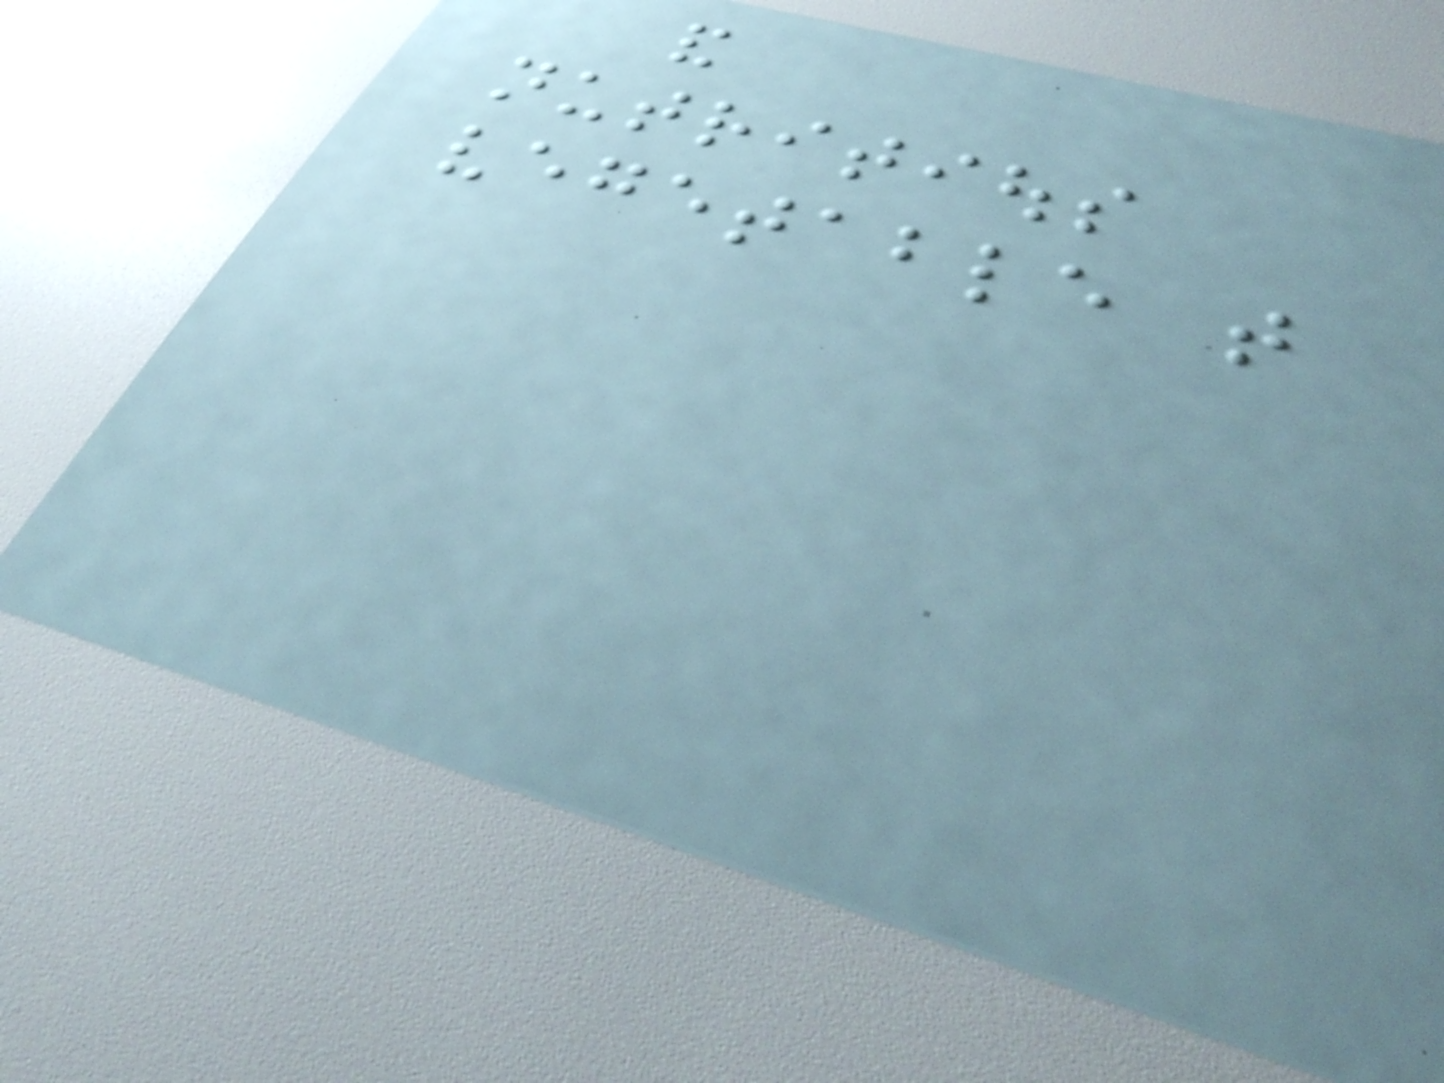and
nutritious
vegetable that
